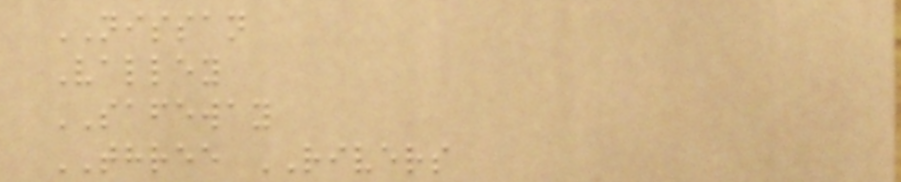NISSAN
Valley
SAFEWAY
THREE RIVERS
